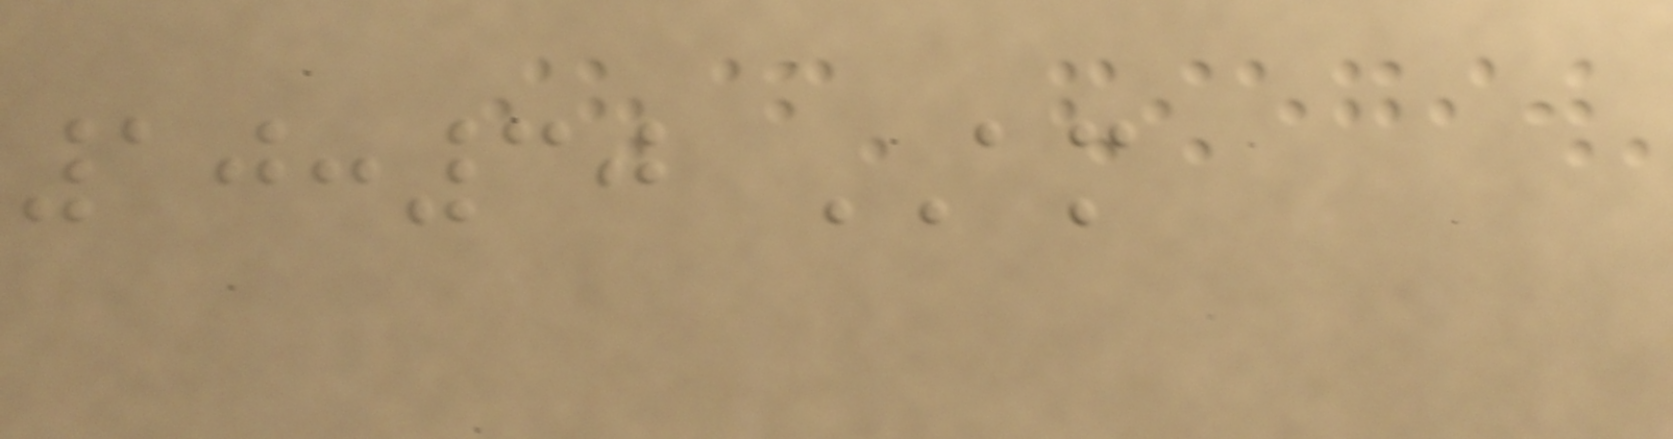10:30 AM
